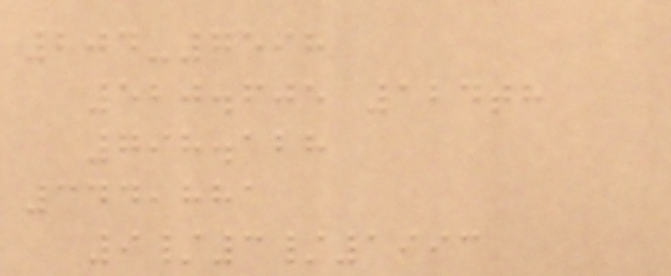204-7598
520.605 124th
798.128
344,881
9/3/1993
